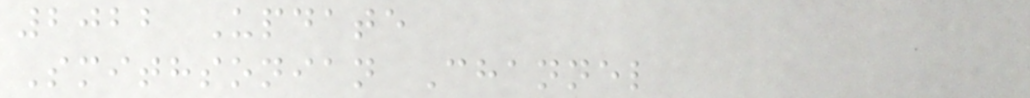2022 Update
Smithsonian Channel
